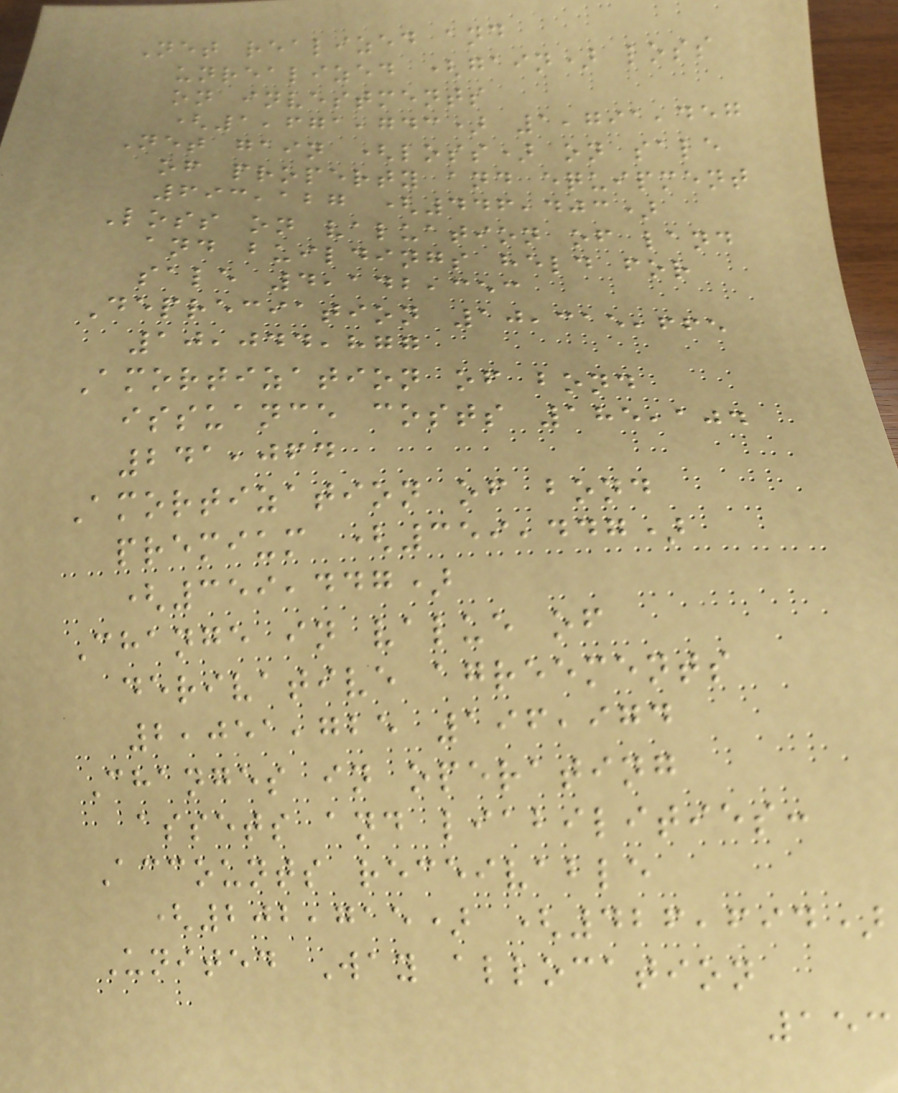Net realized and
unrealized (gain) loss
on investments
(1,671,743) 1,791,457
Net gain (loss) on sale
of property and equipment
693,127 (446,403)
Loss on valuation of land
and buildings held for
sale 4,142,353
Depreciation 10,315,665
10,044,877
Amortization of bond
issuance costs 185,104
241,064
Amortization of bond
premium (359,447)
(359,447)
Change in value of
derivative agreements
2,051,725 196,974
Changes in operating
assets and liabilities:
Accounts receivable
(202,715) (426,694)
United Way allocation
153
